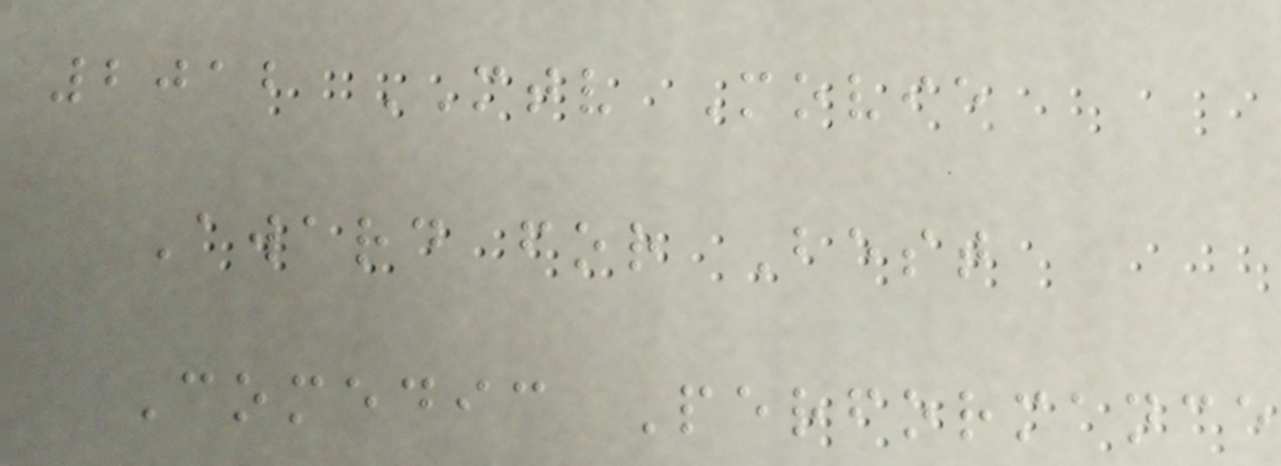2012 MTV Movie
Award for Best
Comedic Performance
